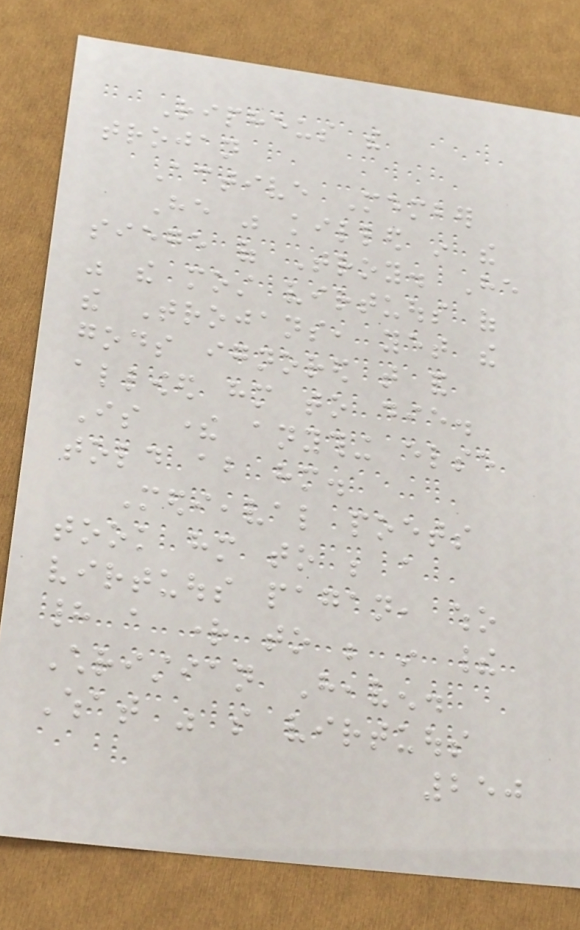Ripheus the
trojan
Active Member
He was killed in the
siege of Troy. He
was the most virtuous of
the Trojans, yet the
gods ignored that and
allowed him to die.
Is there anything else
told about him.
Medieaval poets
took him to be a
virtuous pagan, who
had a right to be in their
Christian Heaven.
What was so virtuous
250
